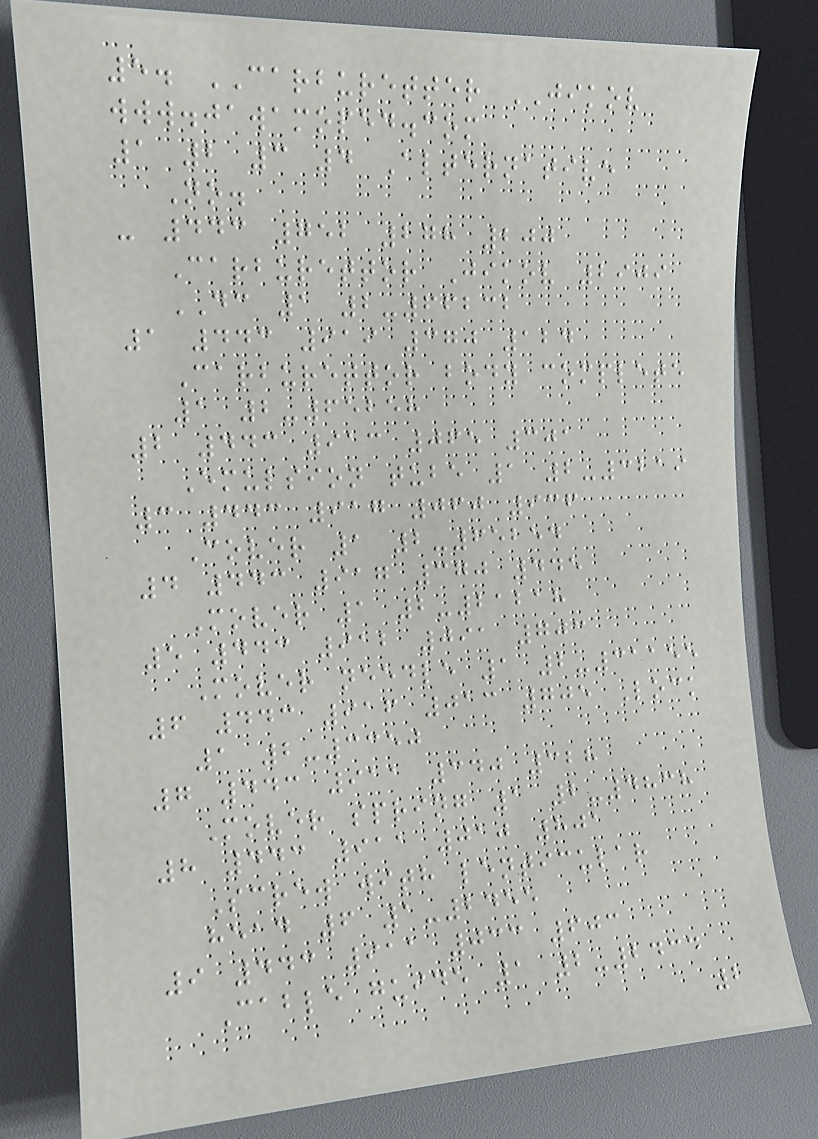5. CARBURETTER JIKOV
www.jawamoped.com
1 2 3 4 Alternative
No.
- 443 752 278 200
Carburettor Jikov 2909
DC 1 2-66232
1 443 919 370 124
Carburettor body complete
1 2-65258
2 443 913 065 301
Emulsion tube 1 2-3219
3 443 917 060 936
Cover 1 2-65254
4 443 917 370 445
Mover 1 2-21218
5 443 912 091 703
Mover needle 1 2-31155
6 443 916 013 705 Lock
1 2-3350
7 443 911 340 328
Mover spring 1 2-4838
8 443 911 010 801
Screw with lenticular
head 6 1-2455
9 443 911 033 603
Cable guide 1 2-2434
2
